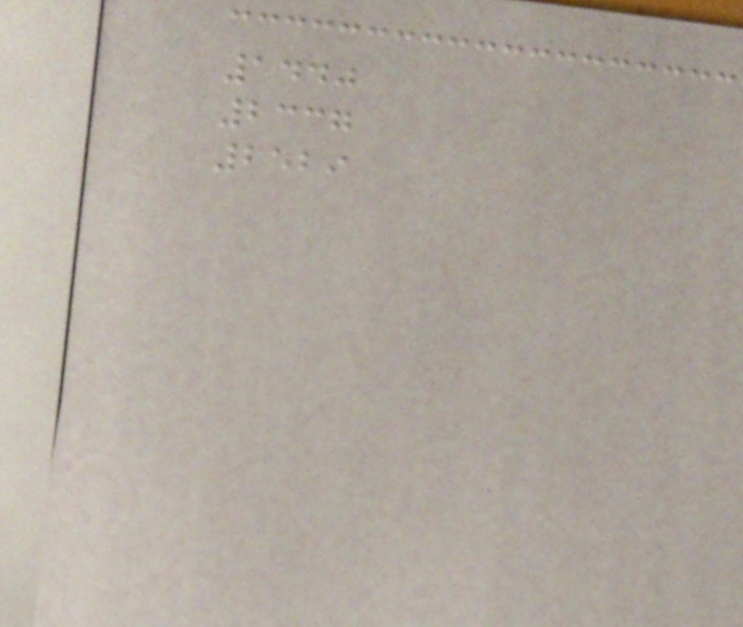1440
2337
2529
